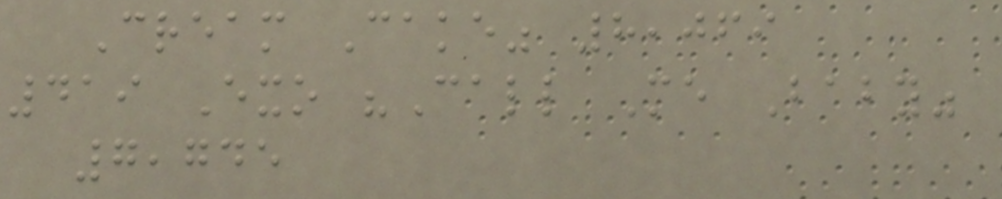Cream Cake" 8,069
419 Exo "Call Me Baby"
7,745
